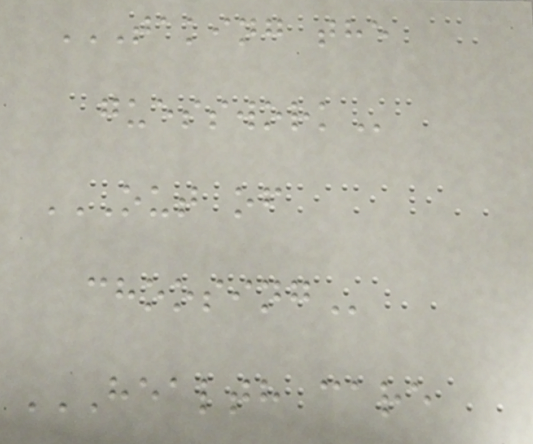TAKING THE
GUESSWORK
OUT OF
CHOOSING
HEALTH CARE
